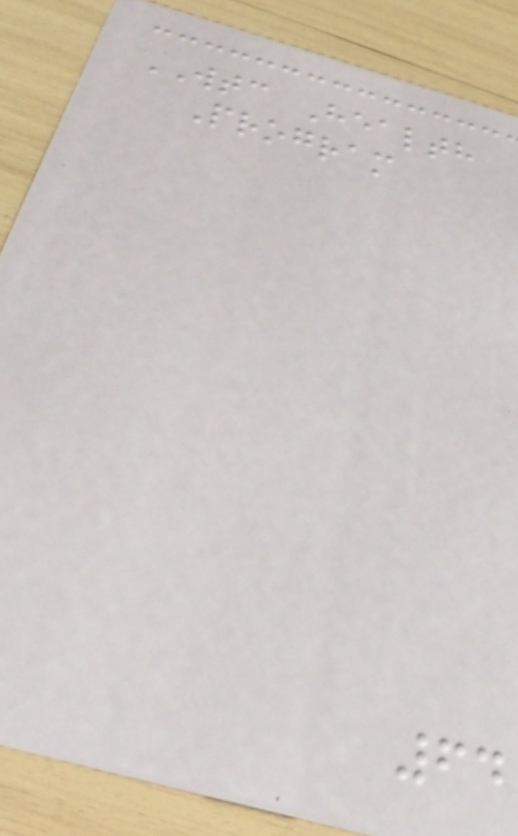WTC Health
Program
64
